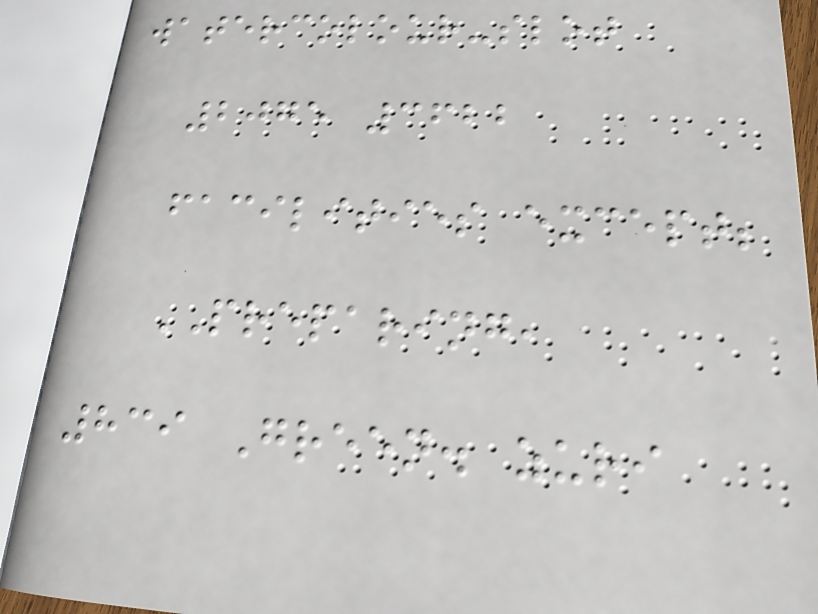watercolour-slot
2075 3622
facilities except;
PREPARING,
839 Green. zuri
